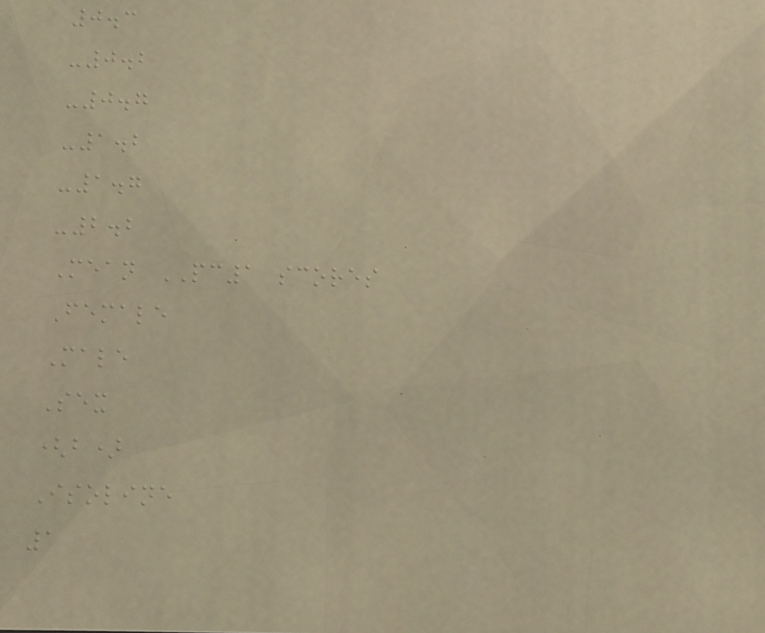0.3
-0.2
-0.7
-1.2
-1.7
-2.2
Mean PC1 scores
Female
Male
Sex
(b)
Isoline
1
